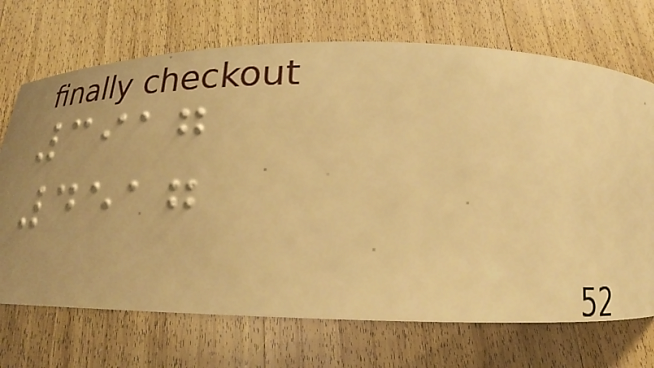3917
4517
